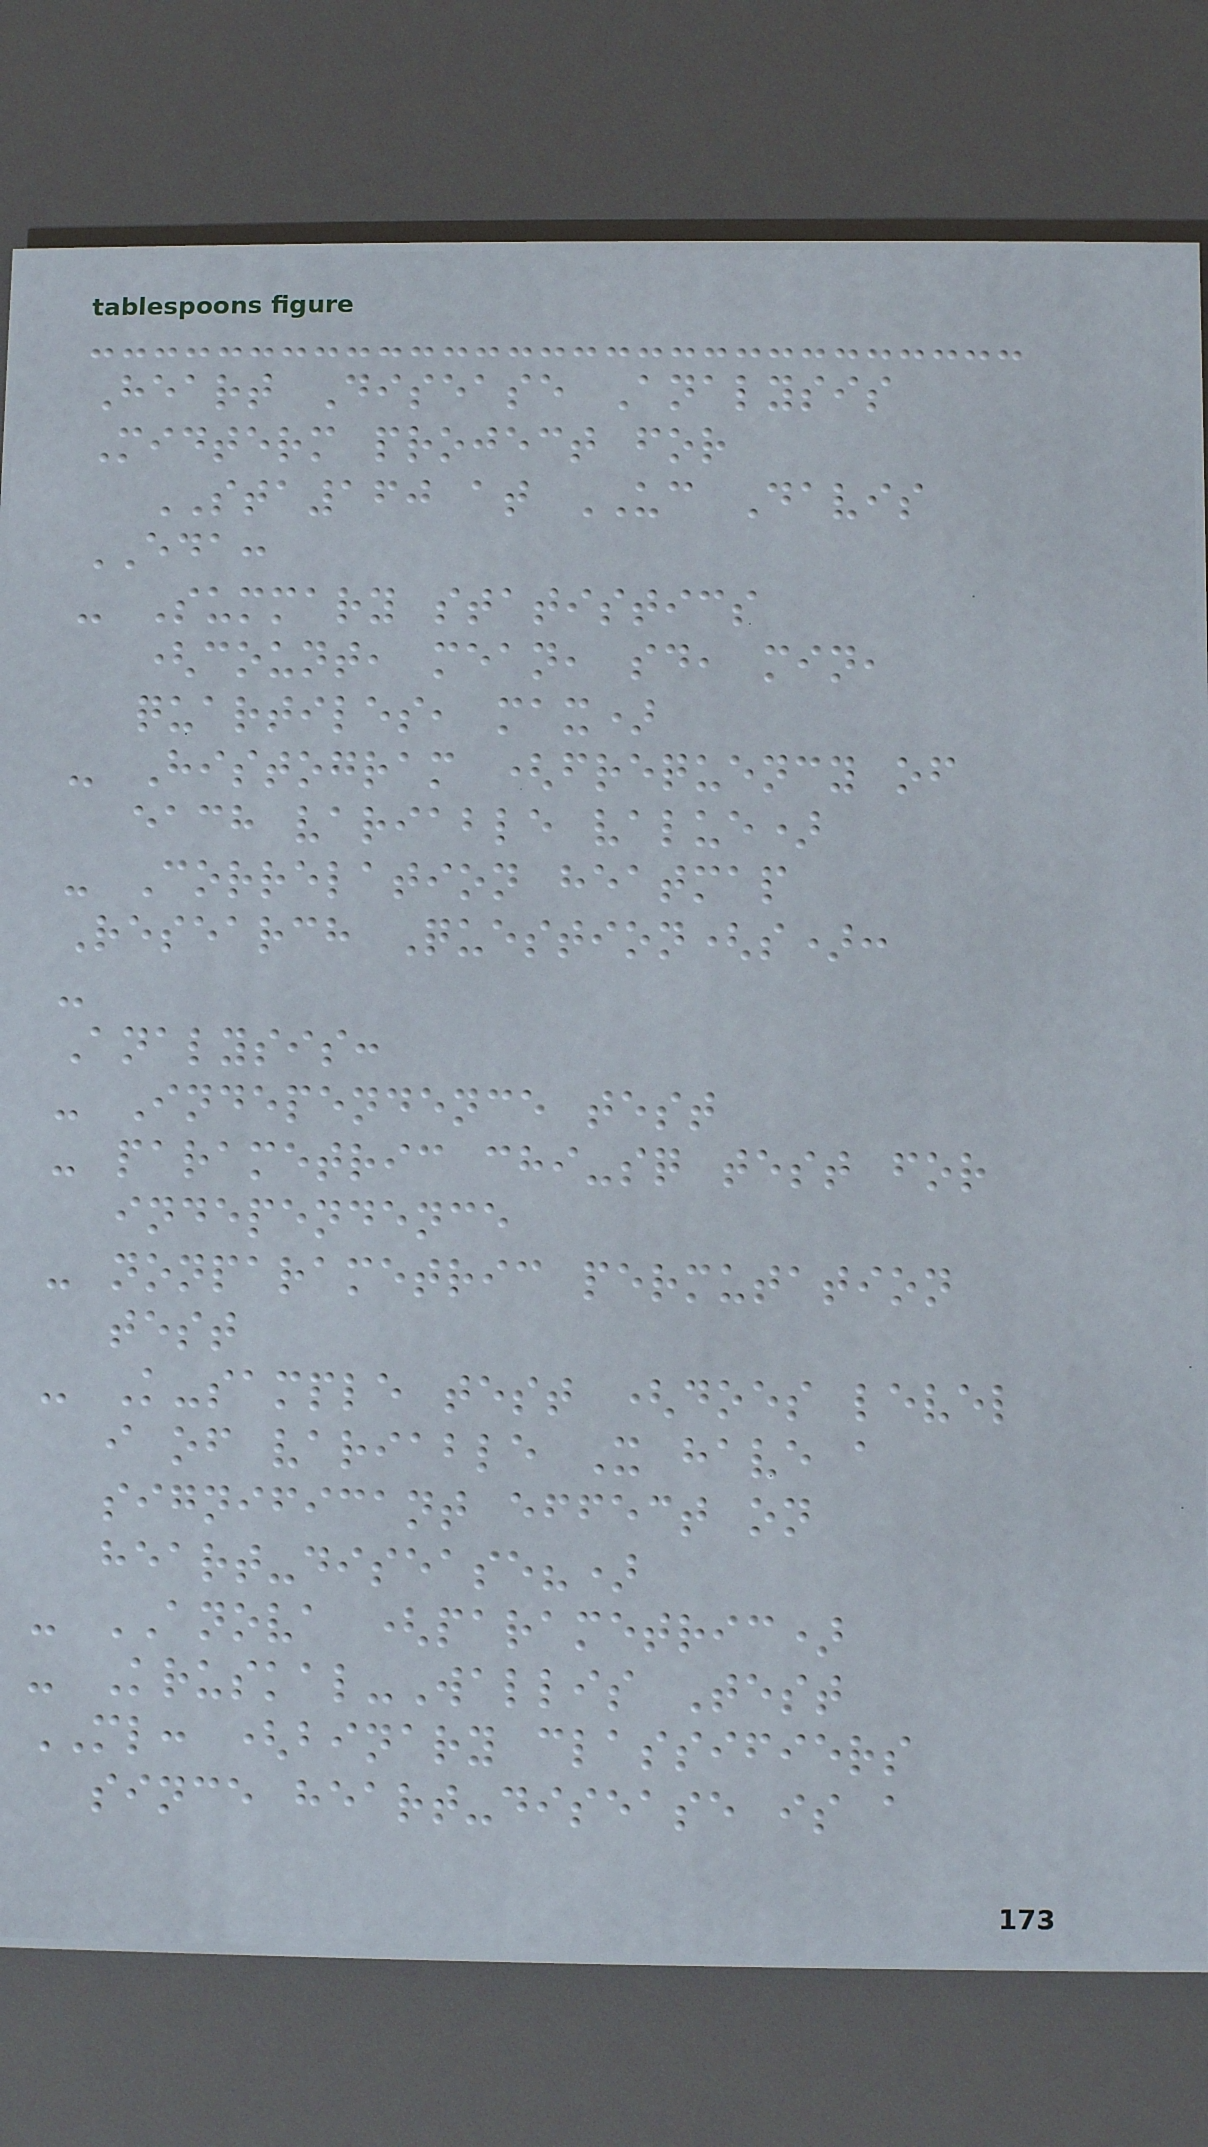Heart Disease Analysis
Midterm project for
STA160 at UC Davis
EDA:
- Summary statistics
(count, mean, sd, min,
quartiles, max)
- Histogram (frequency of
each variable value)
- Correlation heatmap
Research Question(s):
-
Analysis:
- Independence test
- parametric chi-sq test for
independence
- nonparametric permutation
test
- K-sample test (does level
i of variable X have a
significant effect on
heart-disease?)
- ANOVA (parametric)
- Kruskal-Wallis Test
ML: (binary classifiers
since heart-disease is a
